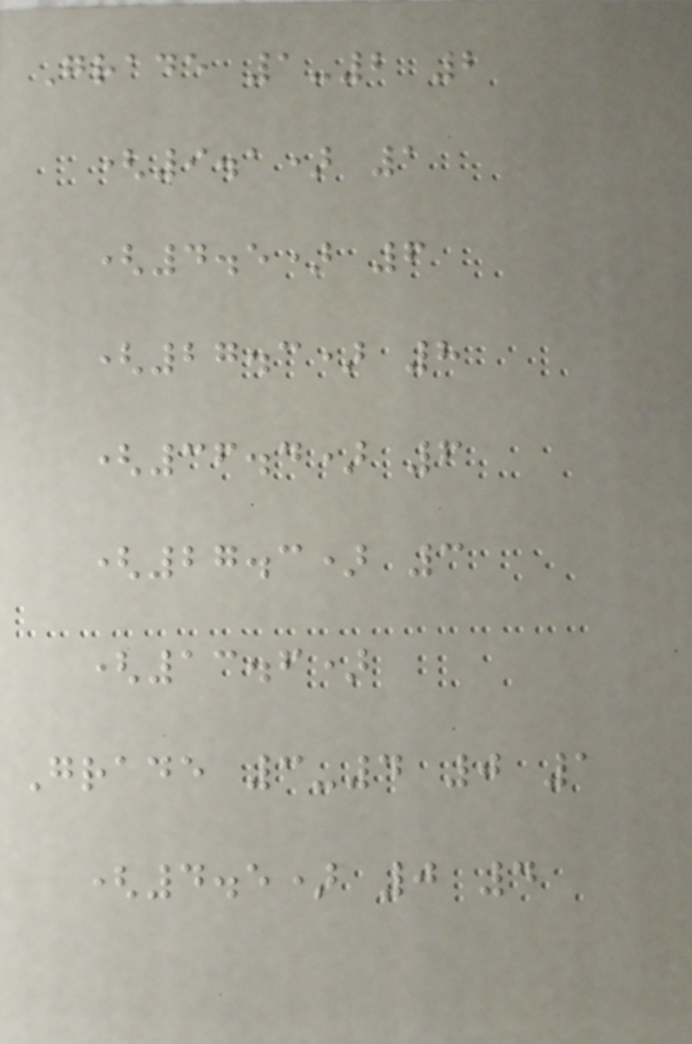Grade 1-2 2
(9.1) 1
(4.5) 6
(27.3) 8
(36.4) 6
(27.3) 3
(13.6)
Grade 3-4 0 1
(4.5) 0 4
